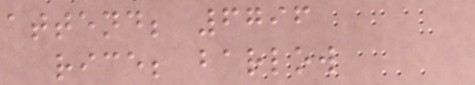attend; 6796
rice; barlow
